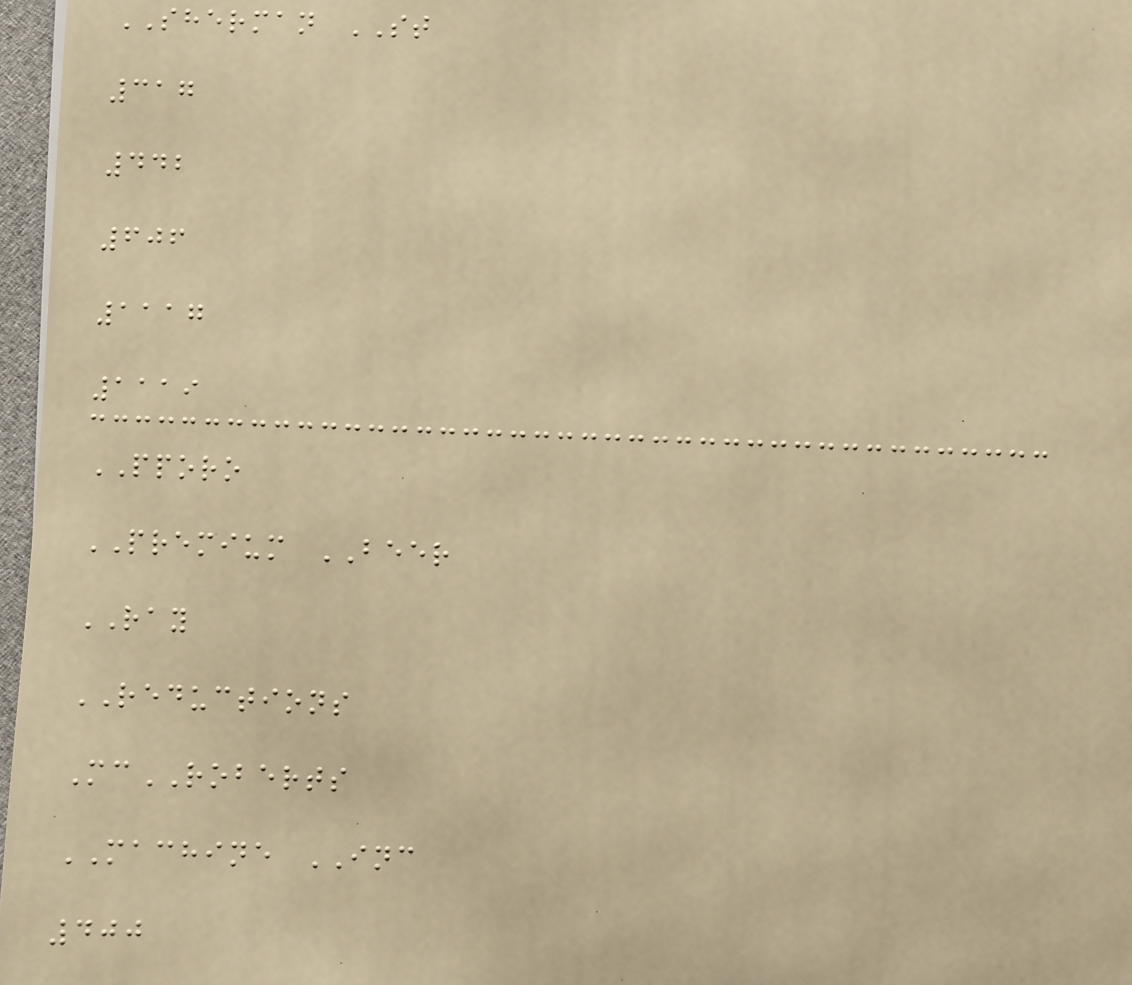SHERMAN ST
317
442
606
1117
1119
PPORO
PREMIUM BEER
RAY
REDUCTIONS
McROBERTS
MACHINE INC
400
